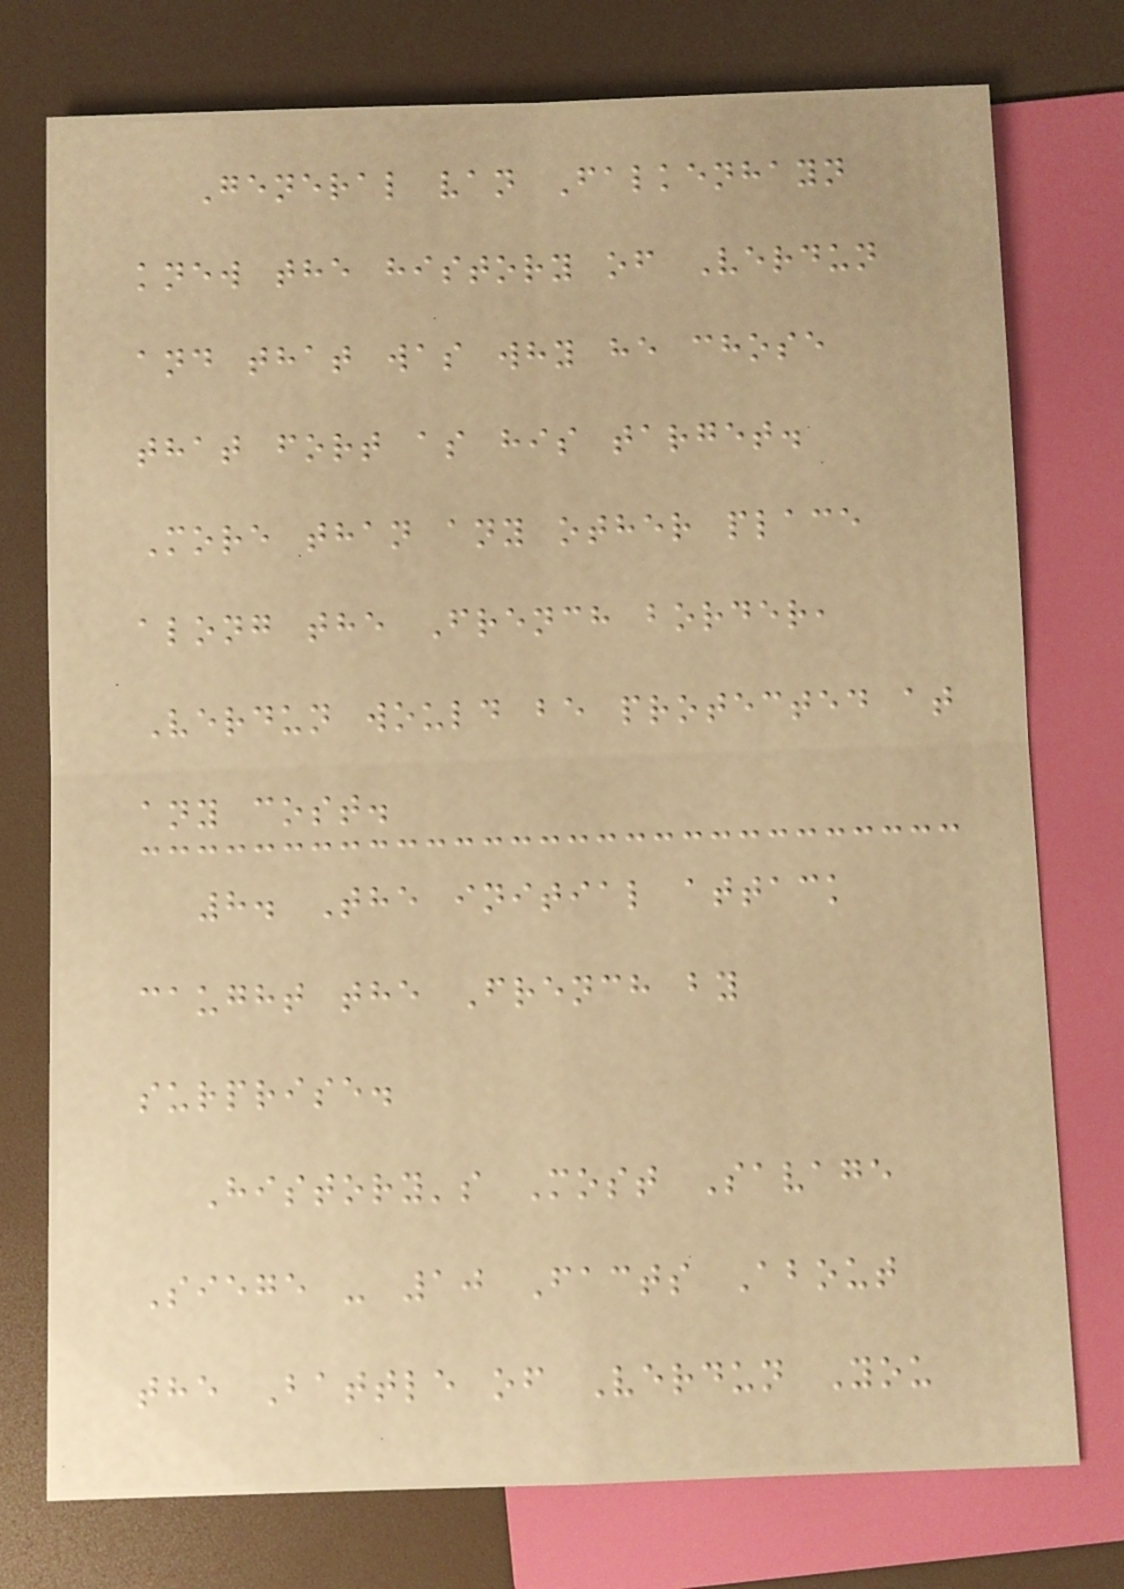General van Falkenhayn
knew the history of Verdun
and that was why he chose
that fort as his target.
More than any other place
along the French border,
Verdun would be protected at
any cost.
8. The initial attack
caught the French by
surprise.
History's Most Savage
Siege - 10 Facts About
the Battle of Verdun You
